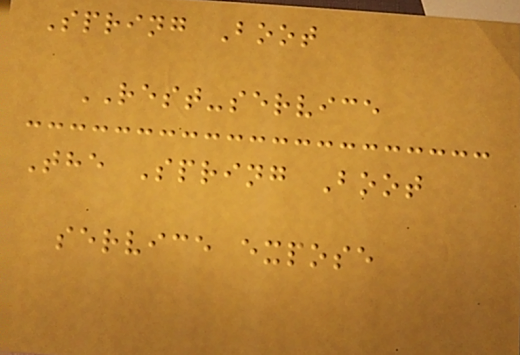Spring Boot
REST-service
The Spring Boot
service expose
